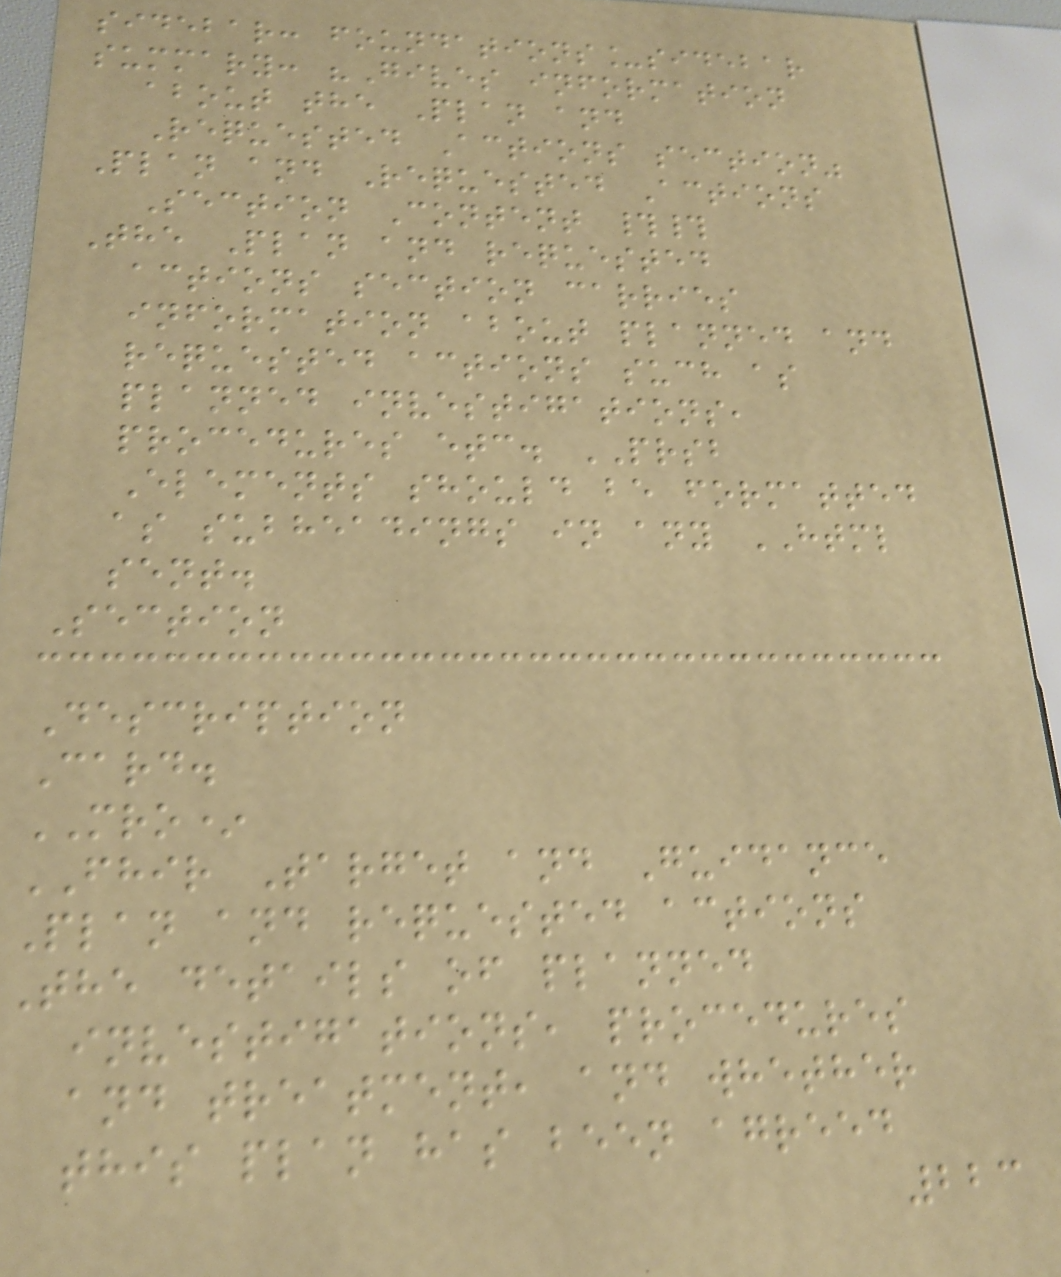sidebar: foundations_sidebar
summary: "Gives information
about the Plan and
Requested Actions section"
Plan and Requested Actions
Section Content ##
The Plan and requested
actions section carries
information about planned and
requested actions such as
planned investigations,
procedures etc. PRSB
Elements should be formatted
as subheadings in any HTML
sent.
Section
Description
Card.
MRO*
FHIR Target and Guidance
Plan and requested actions
The details of planned
investigations, procedures
and treatment, and whether
this plan has been agreed
223
